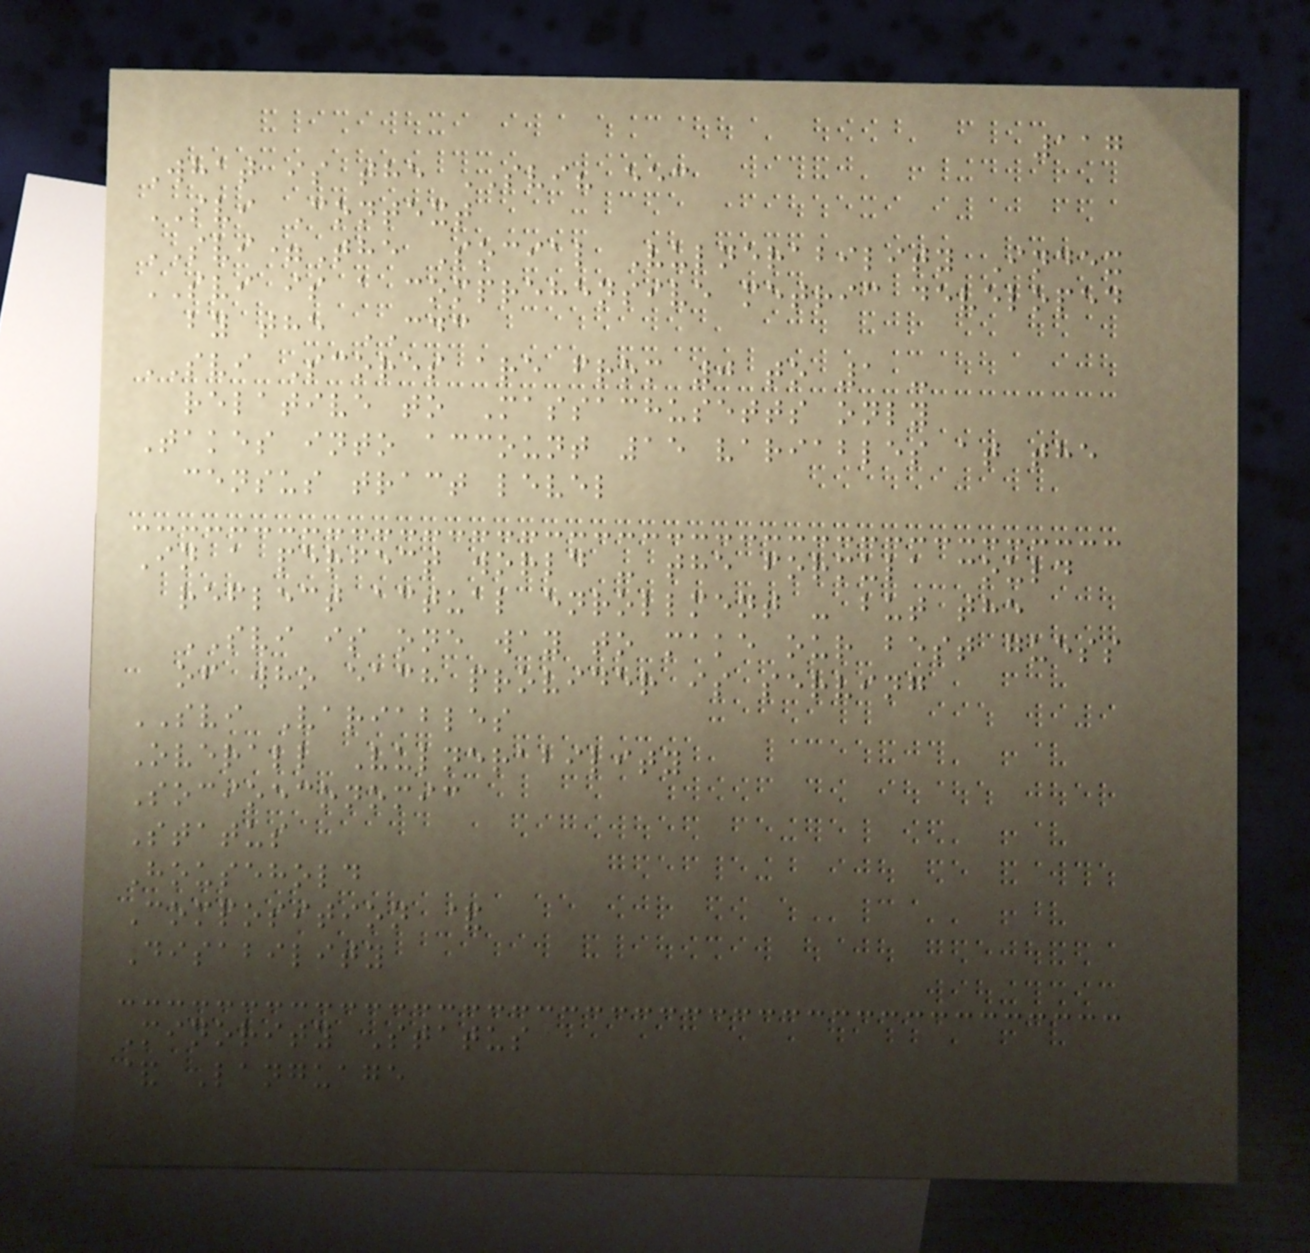117
What is the SVI? eec
SVI Context
SVI=The Social Vulnerability Index
SVI is a comprehensive metric developed
by the CDC
SVI Scores are from 0 to 1 -
relative to Massachusetts only
Takes into account 15 variables at the
census tract level
In a perfect world - the formula could
reflect actual enrollment - but the
SVI is one way to make our best guess
of who each provider is serving
SVI Variables
Overall Vulnerability
Socioeconomic
Status
Household
Composition &
Disability
Minority Status
& Language
